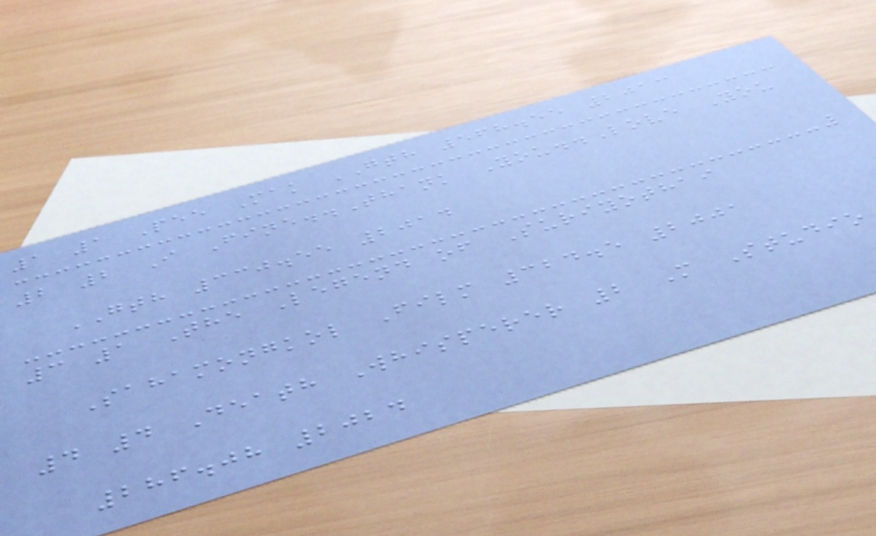1 1 Pee Mak GTH 568.55 2013
2 2 I Fine..Thank You..Love You
GTH 330.55 2014
3 1 The Legend of Suriyothai
Sahamongkol Film 324.5 2001
4 4 Death Whisperer 2 M Studio
286.08 2024
